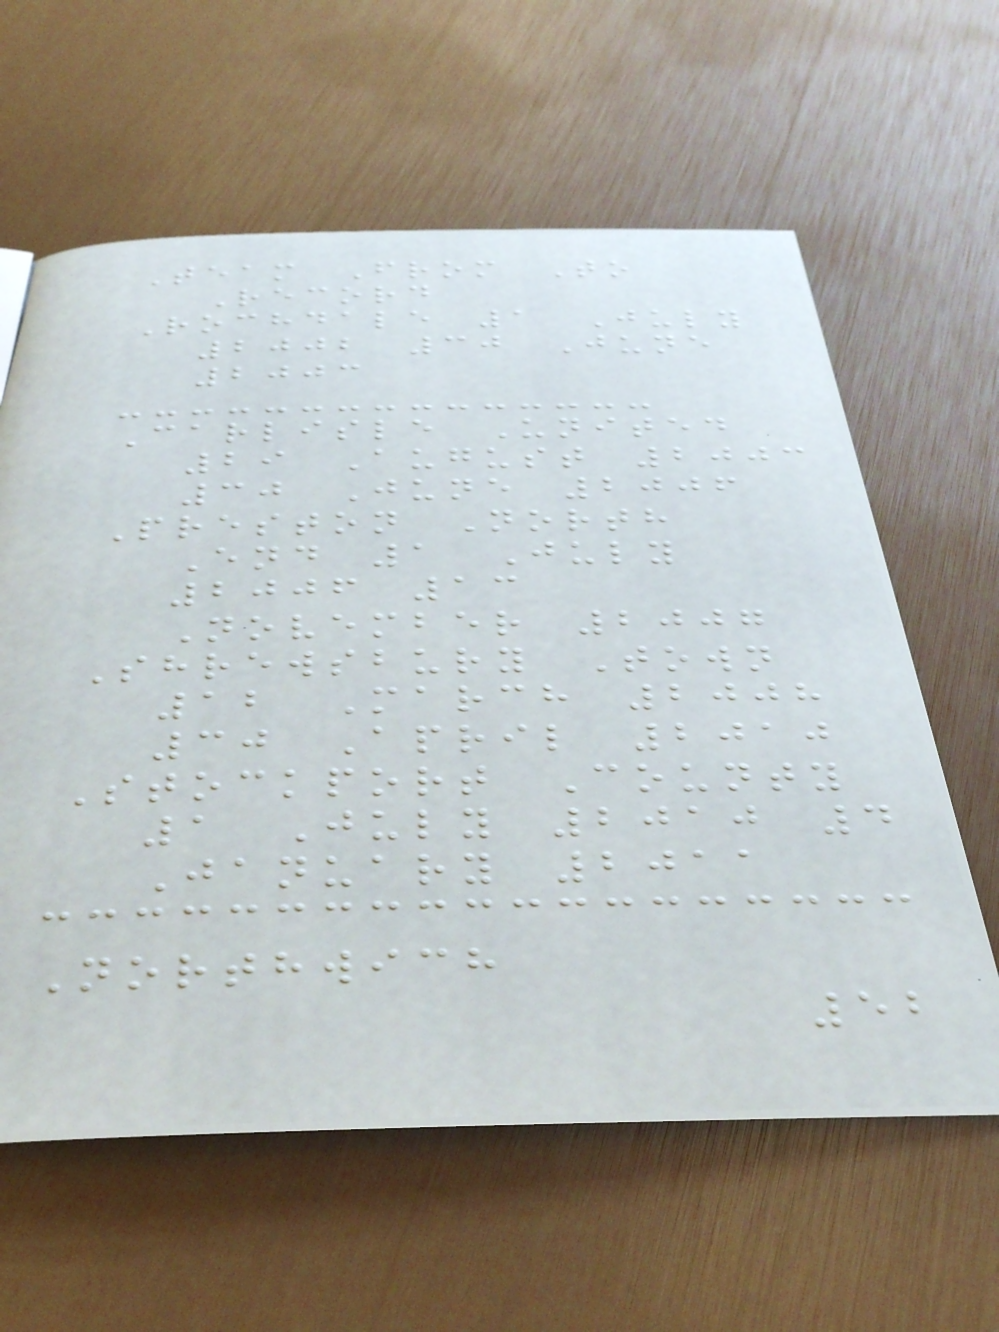Team From To
Record
Rochdale 1 July
2002 30 June
2003
Carlisle United
29 August 2003
30 June 2006
Preston North
End 1 July
2006 13
November 2007
Shrewsbury Town
12 March 2008
30 April 2010
Stockport County
1 July 2010 4
January 2011
Northwich
52
